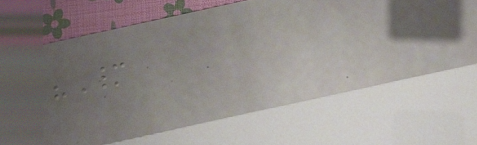"Many
